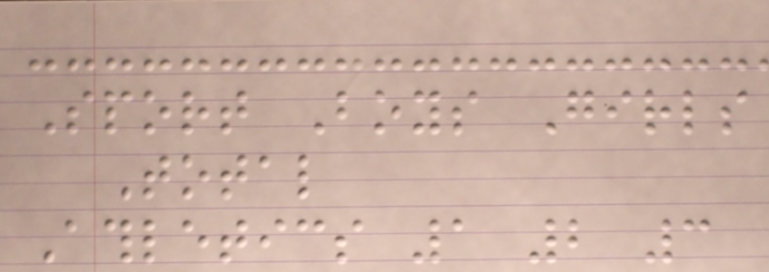Sport Boys Girls
Total
Athletics 1 2 3
